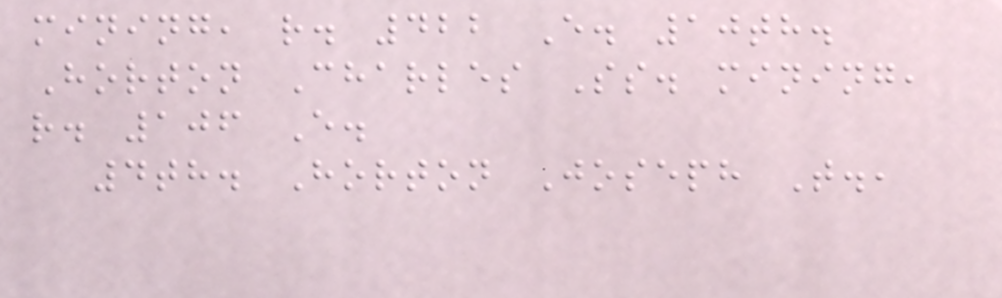mining, r. 422 E. 10th.
Horton Charles Ss. mining,
r. 106 E.
4th. Horton Joseph T.,
